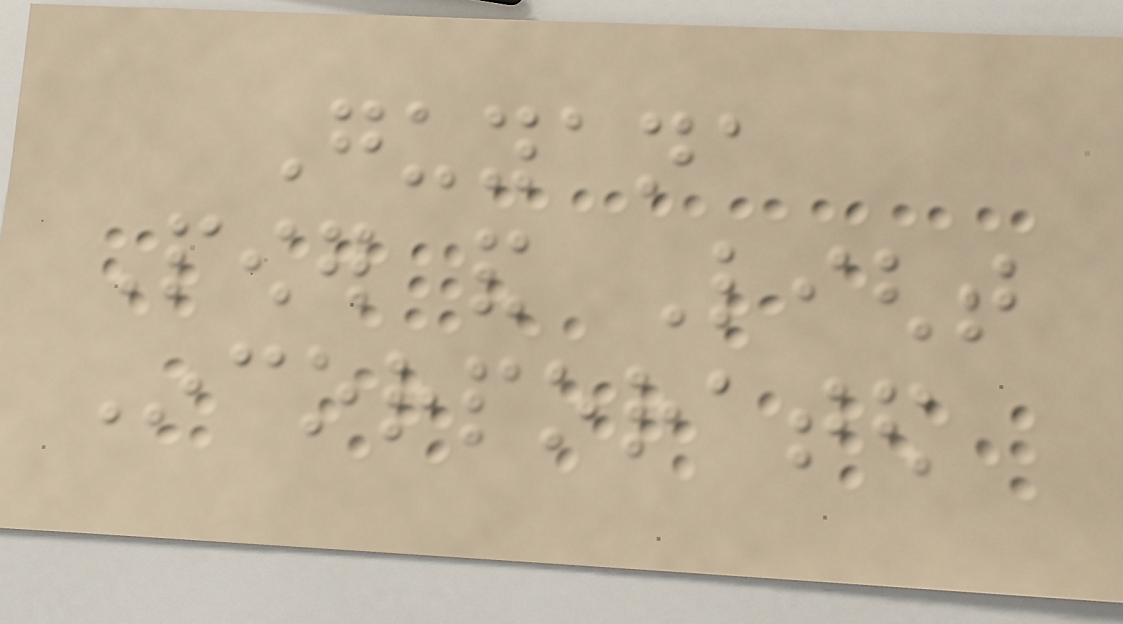Guyana
Power and Light
Incorporated
